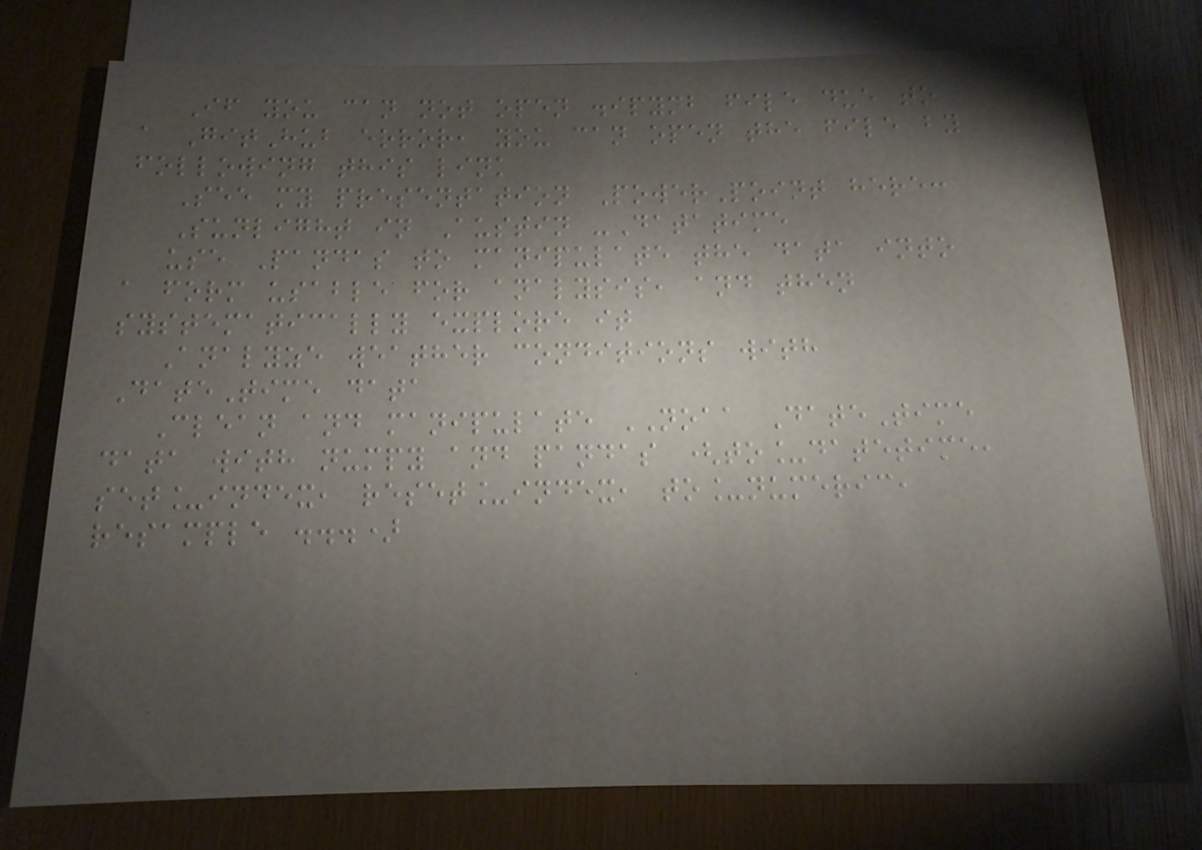If you can not open .ipynb file due to
a GitHub error, you can open the file by
following this link
See my presentation PowerPoint here:
Sunlight in Austin -Datatime
use Pandas to manipulate the data into
a form usable for analysis, and then
systematically explore it
Analyze weather conditions with
DateTime data
Clean and manipulate NOAA DateTime
data with numpy and pandas (to_datetime,
set_index, reset_index, to_numeric,
resample ...)
